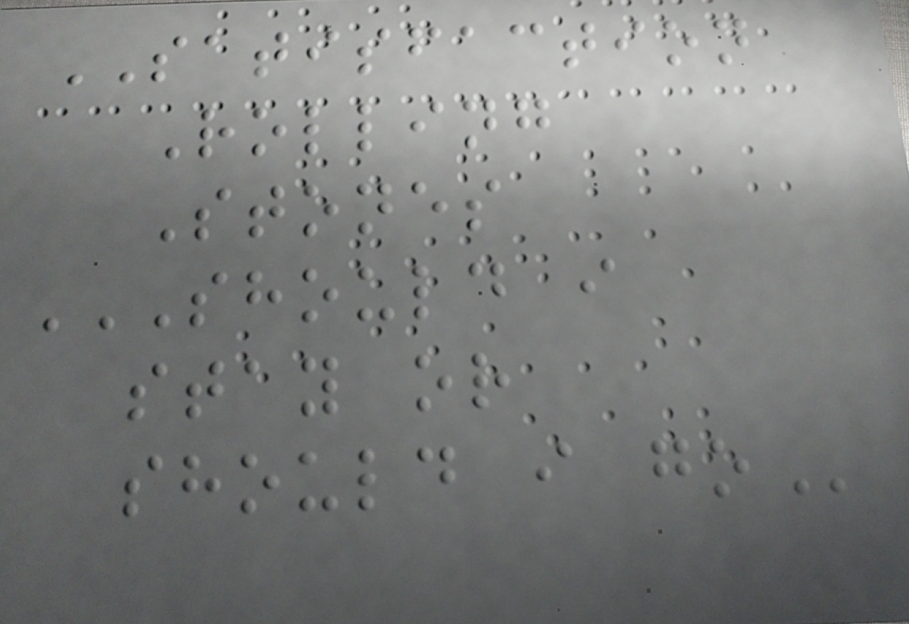SATISFACTION
Rolling
Stones
SHOULD I
STAY OR
SHOULD I GO
